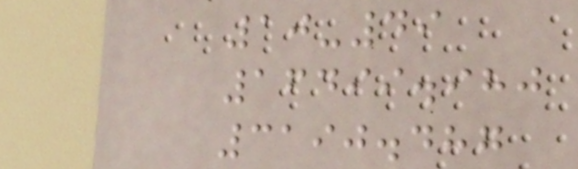10-49
16499.980
3190.487
